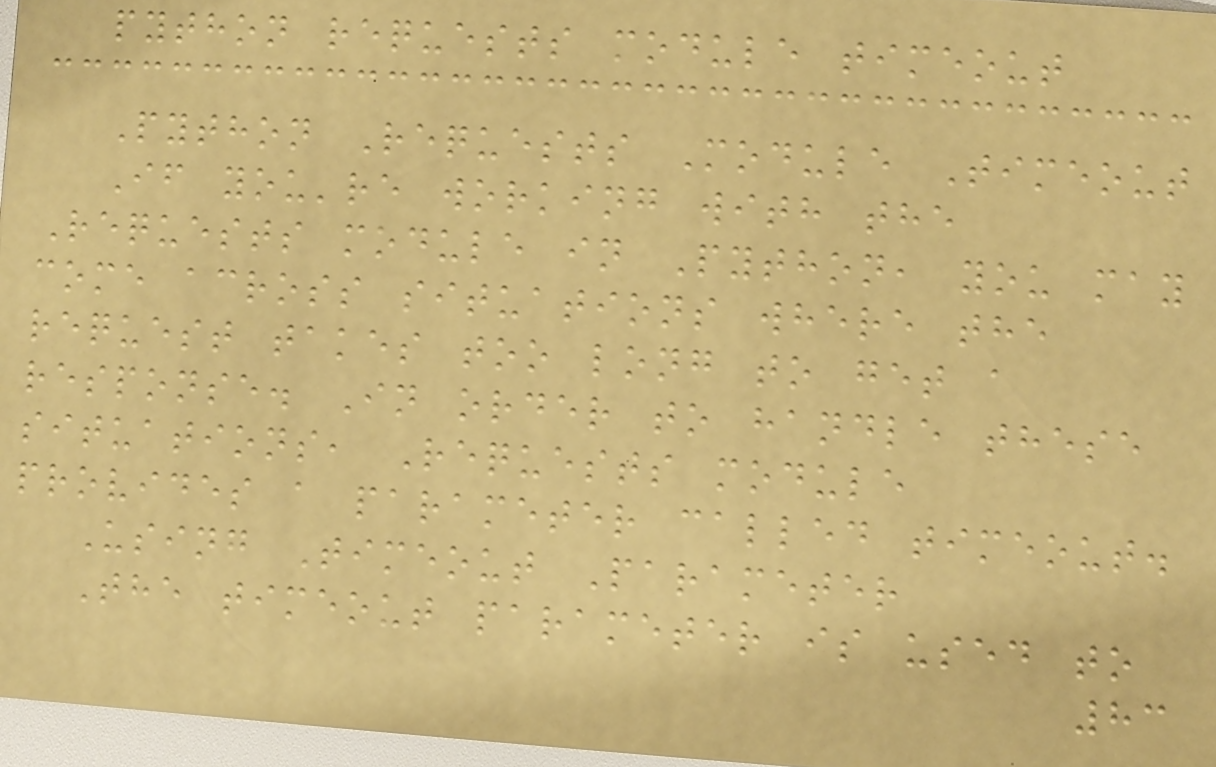python requests module timeout
Python Requests Module Timeout
If you're working with the
Requests module in Python, you may
come across situations where the
request takes too long to get a
response. In order to handle these
situations, Requests module
provides a parameter called timeout.
Using Timeout Parameter
The timeout parameter is used to
83
